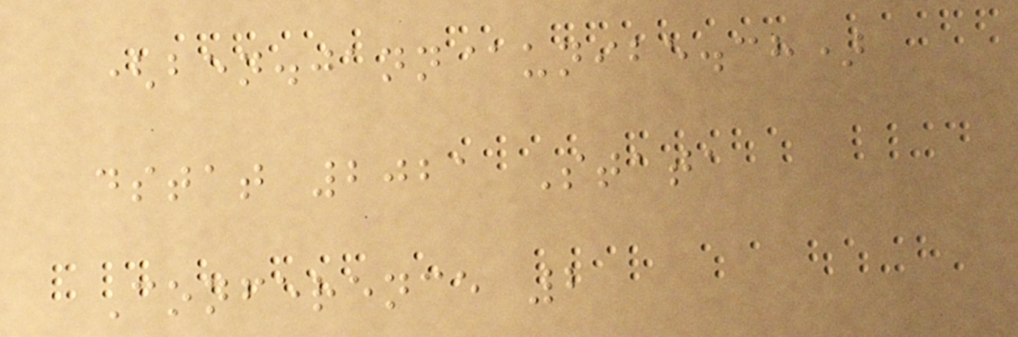(ben.jann@unibe.ch)
dstat 2021 Stata
Conference 2
